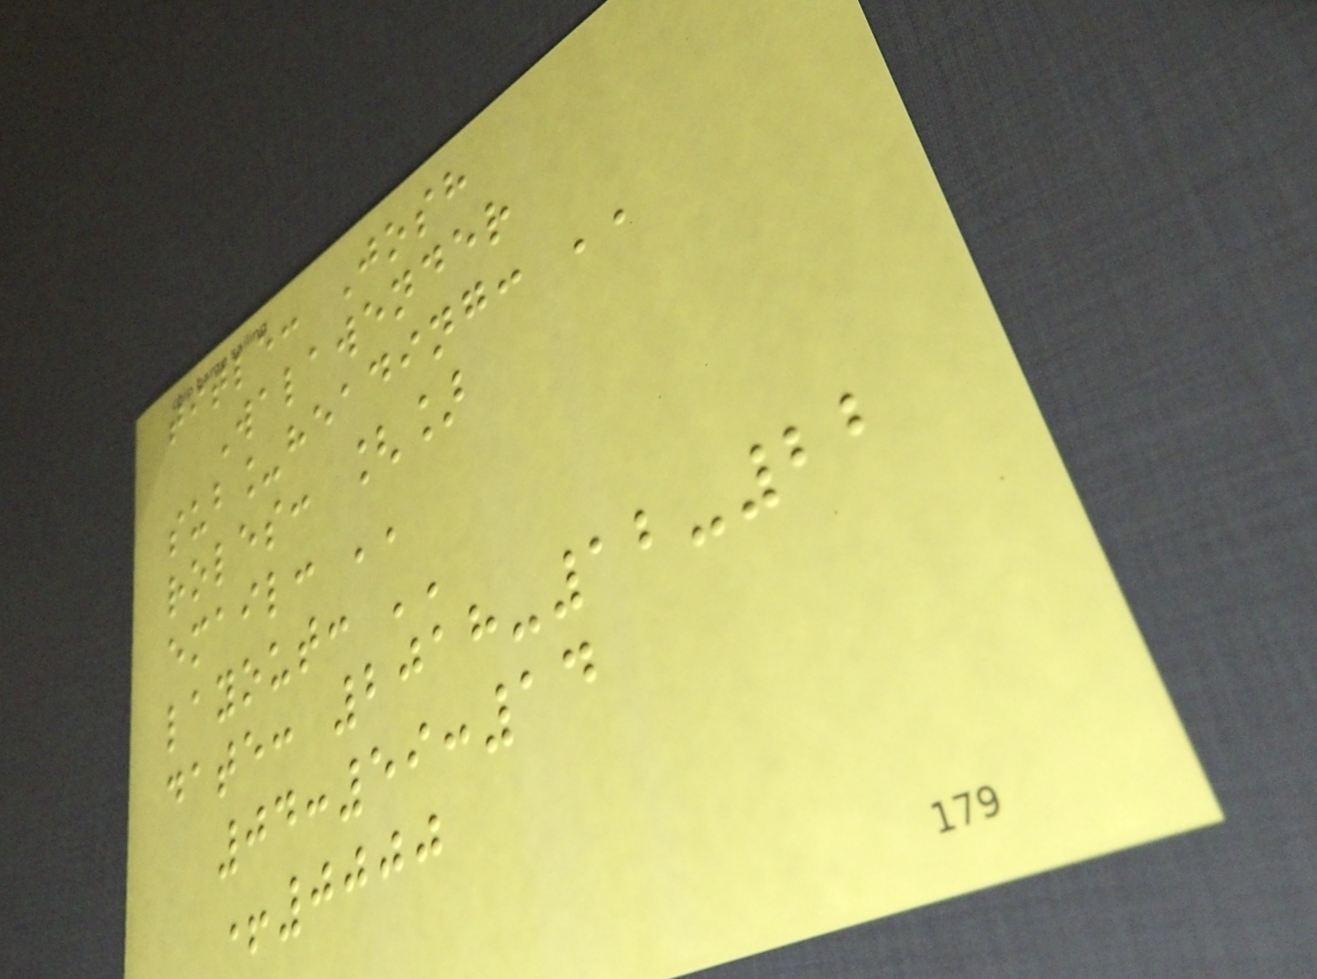title: Josh
Walawender
sub_heading: ''
roles: []
email: ''
layout: ''
date: 2018-12-22
04:59:14
+0000
